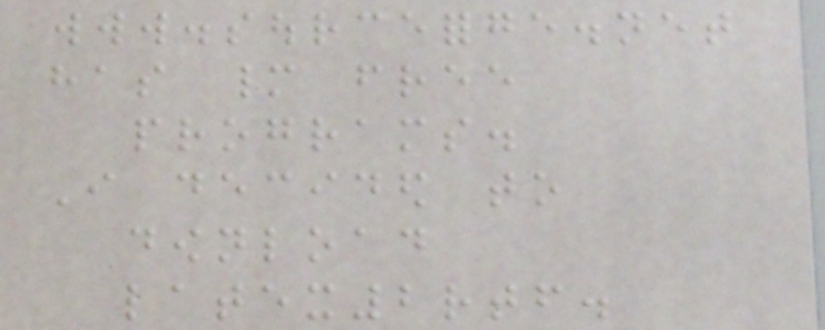www.sourceforge.net
has many free
programs.
I decided to
download
latex2rtf.
